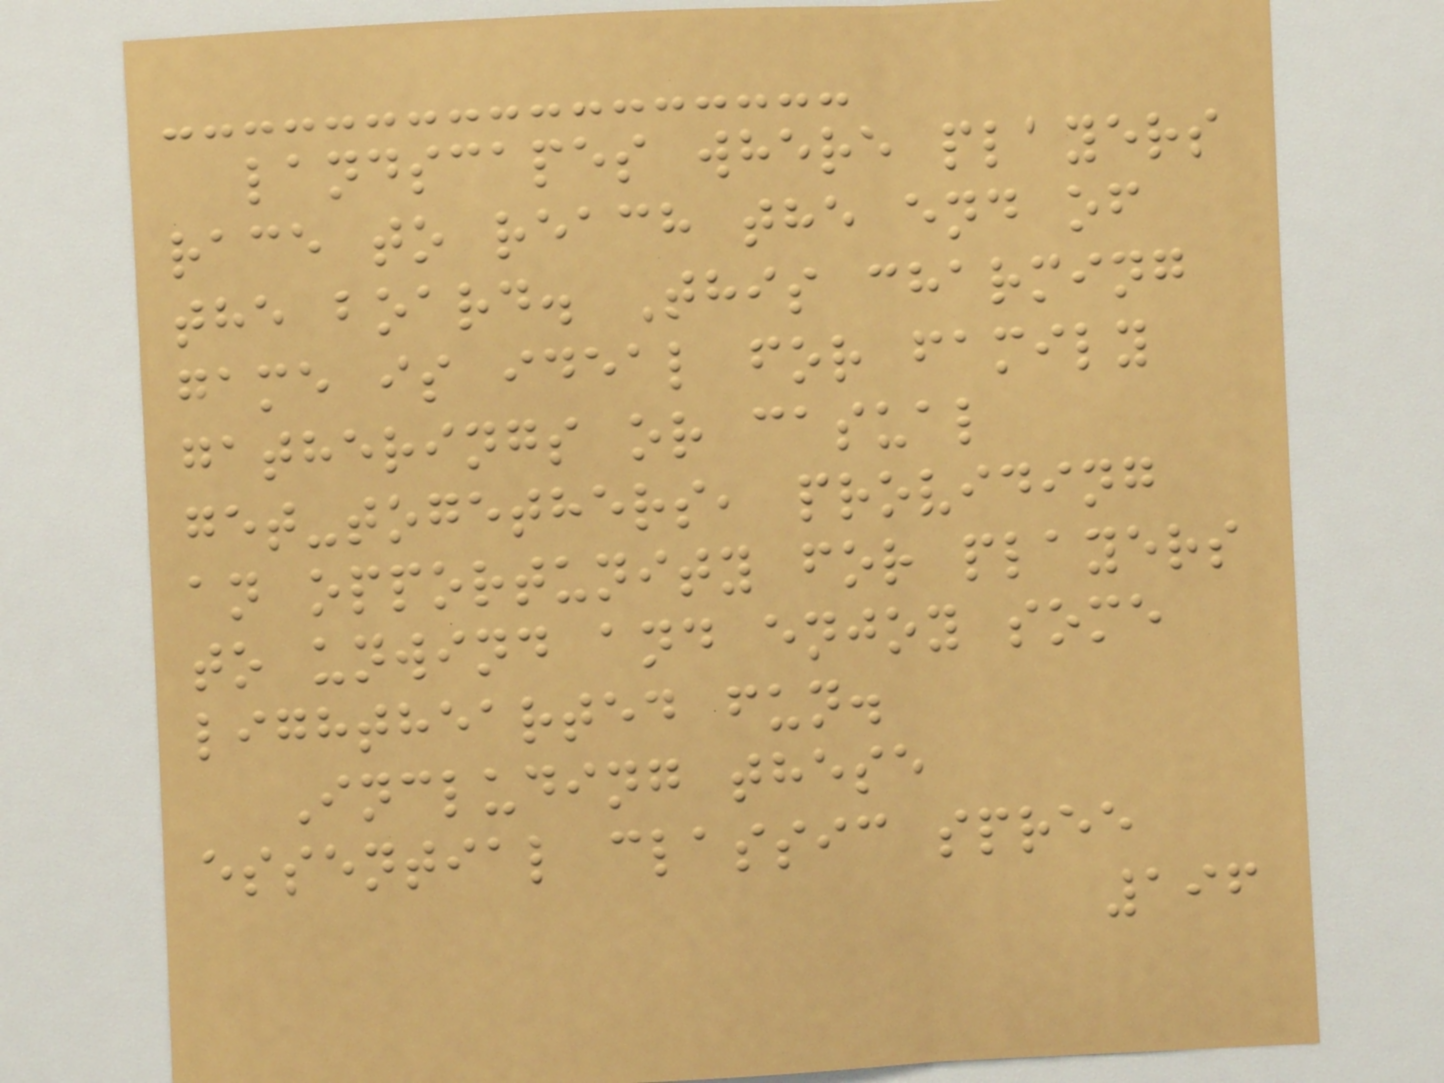landscapes where players
race to reach the end of
the board. This charming
game is ideal for family
gatherings or casual
get-togethers, providing
an opportunity for players
to unwind and enjoy some
lighthearted fun.
Including these
essential classic spree
196
